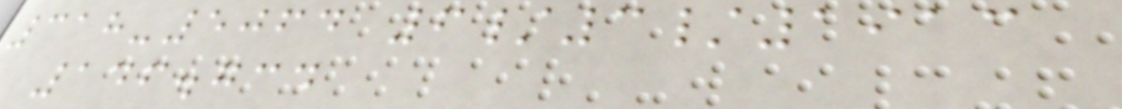318-5064 6/3/1913
146.734
